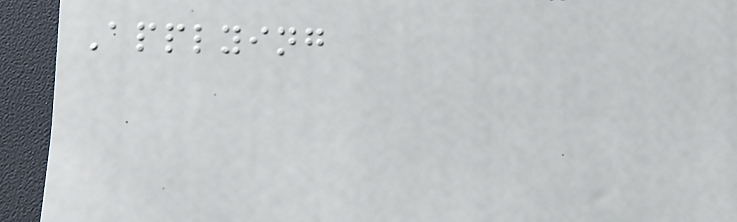Applying
